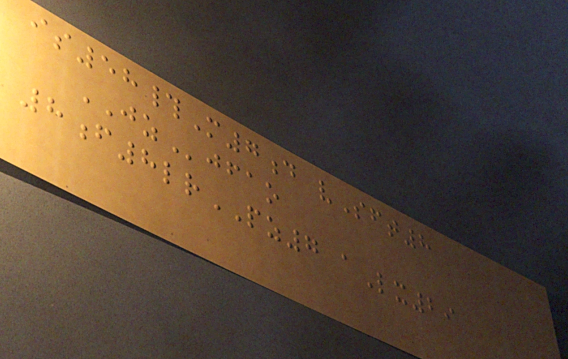is58#M7d vSft8
JZjfao
8f8lrPZ7 aLx29
